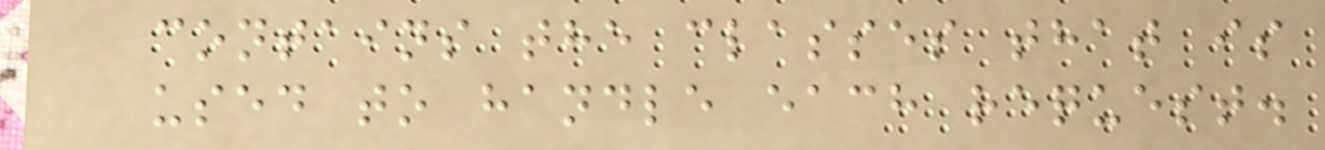contains the classes that is
used to handle each request.
